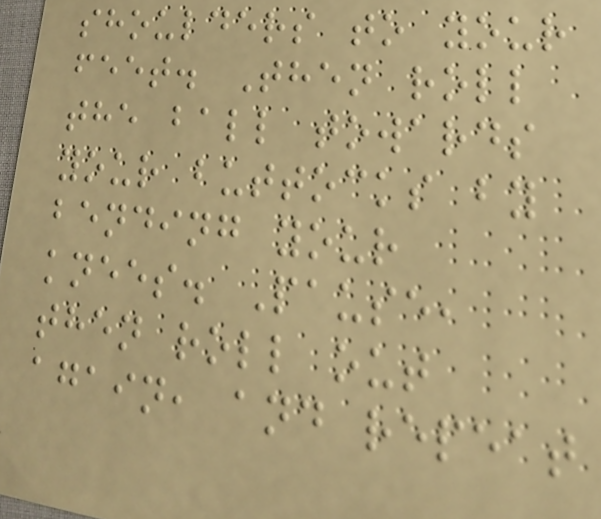shoulders to your
feet. Then roll
the ball towards
your buttocks by
bending your
knees. Pause,
then roll out
again, and repeat
